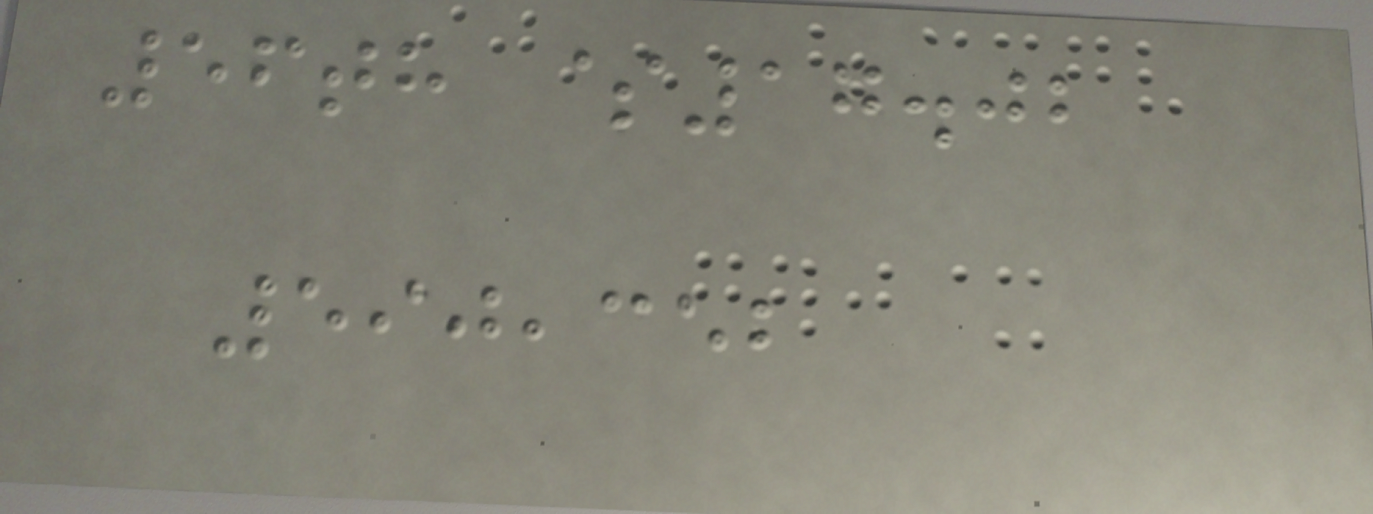56th $17.02
590,352
